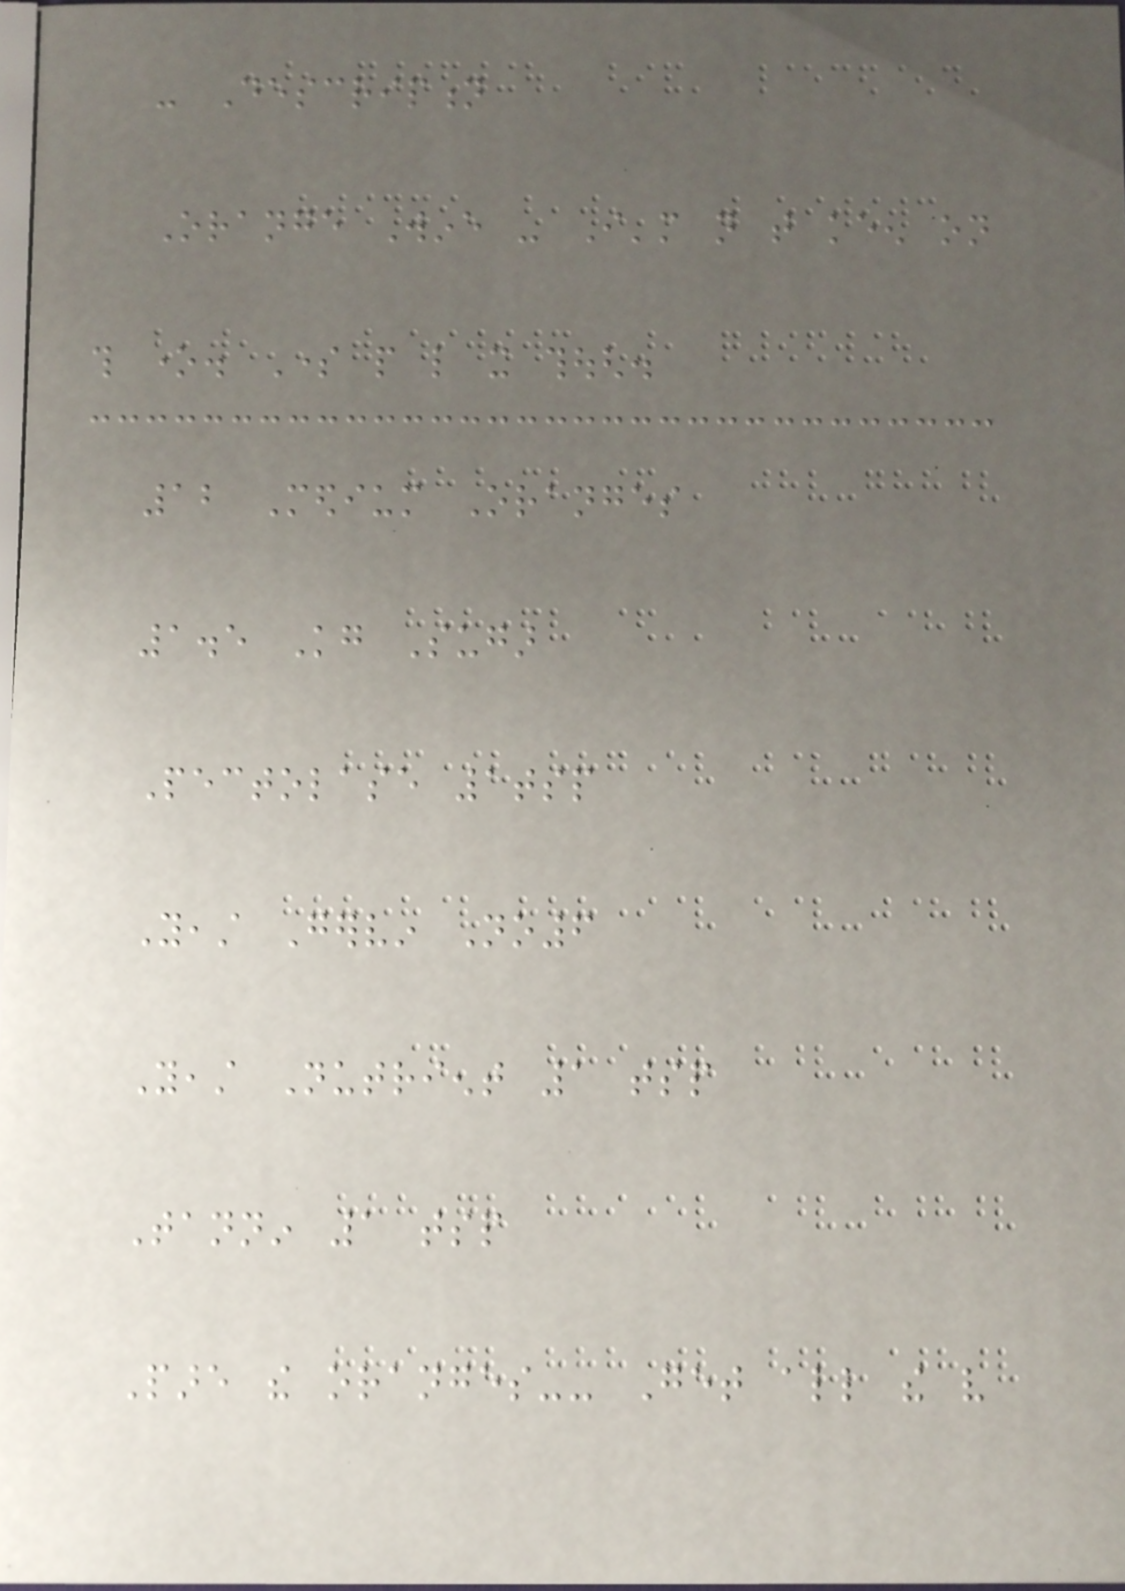- Description
Orange Wine - I'm not that keen on
this one. Some people like it though.
12 Medium Oranges
1.5 Kg Sugar
Pectolase 1tsp
Yeast Gervin No6
Yeast Nutrient 1 tsp
Tannin 1 tsp
Pare the oranges-- Get all the very
